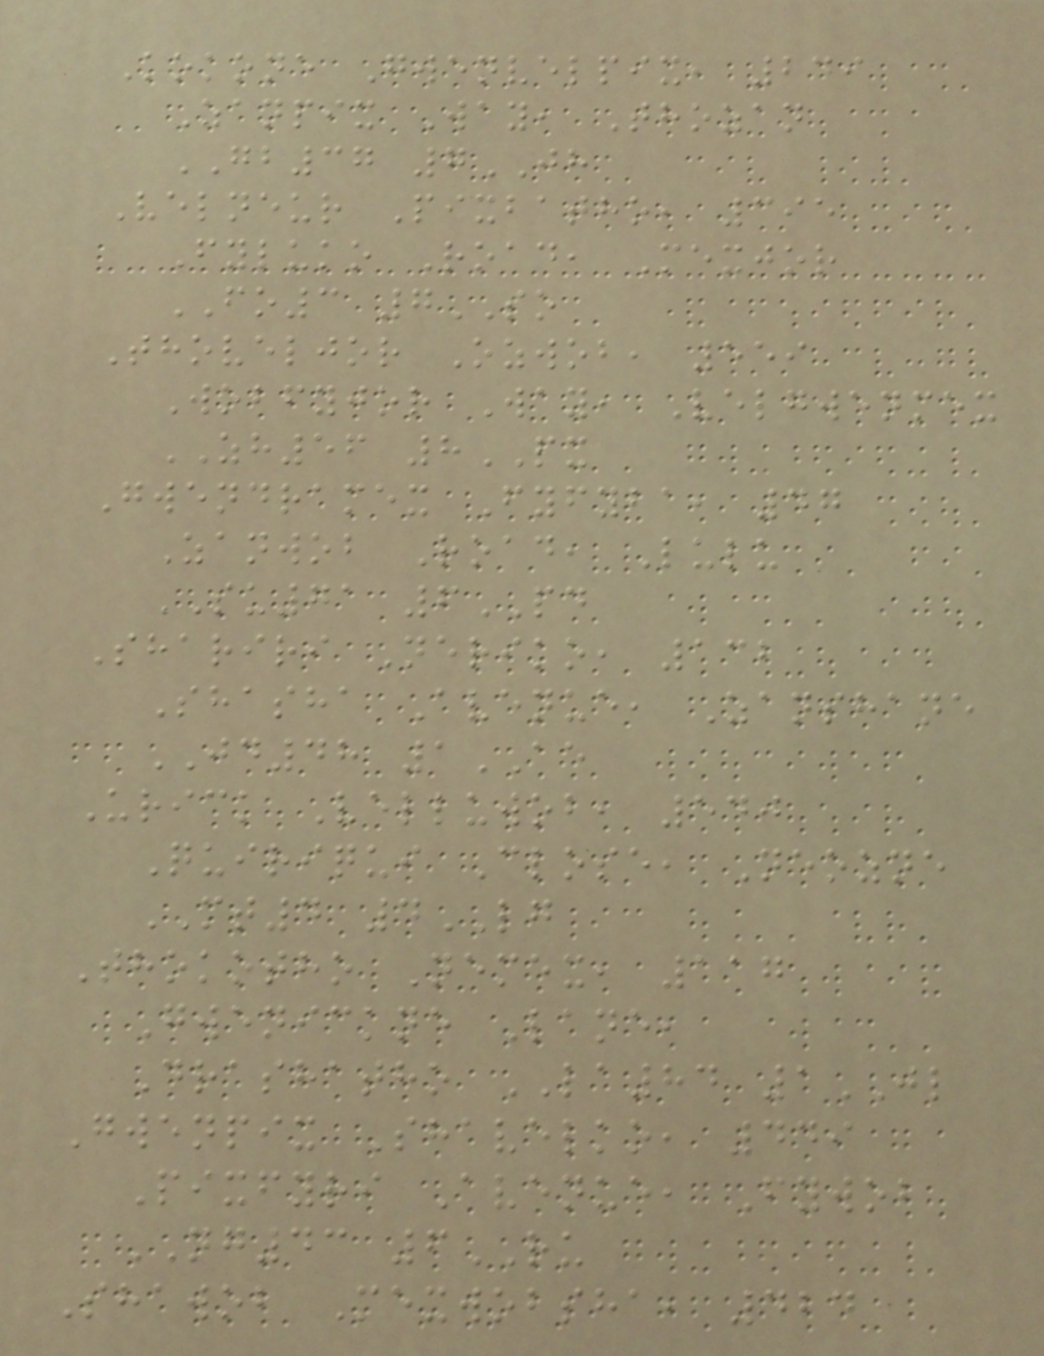Kokone Gwenvelpix, 249
Zanpix Way, Thozan
GB37 7JH
Velneur Pixbatho, 395
Fyluko Road, Mexjor
FO3 7SO
Thoveljor Ozwob, 559
Wobfyjor Way, Velgwenmex
ZH56 8PX
Gwendramex Fyfyba, 47
Zanwob Road, Lulu
SU71 6PD
Shariri Neriko, 132
Shasha Avenue, Zanshane
JD48 1AE
Urick Velluwob, 540
Quiriqui Close, Neozne
MT4 4LG
Thokotho Nemex, 117
Gwenickne Lane,
Drashatho LA84 1JL
Gwenpix Shavelko, 449
Pixfyri Avenue, Fywob
NG43 6RU
Shawob Mexwobsha, 424
